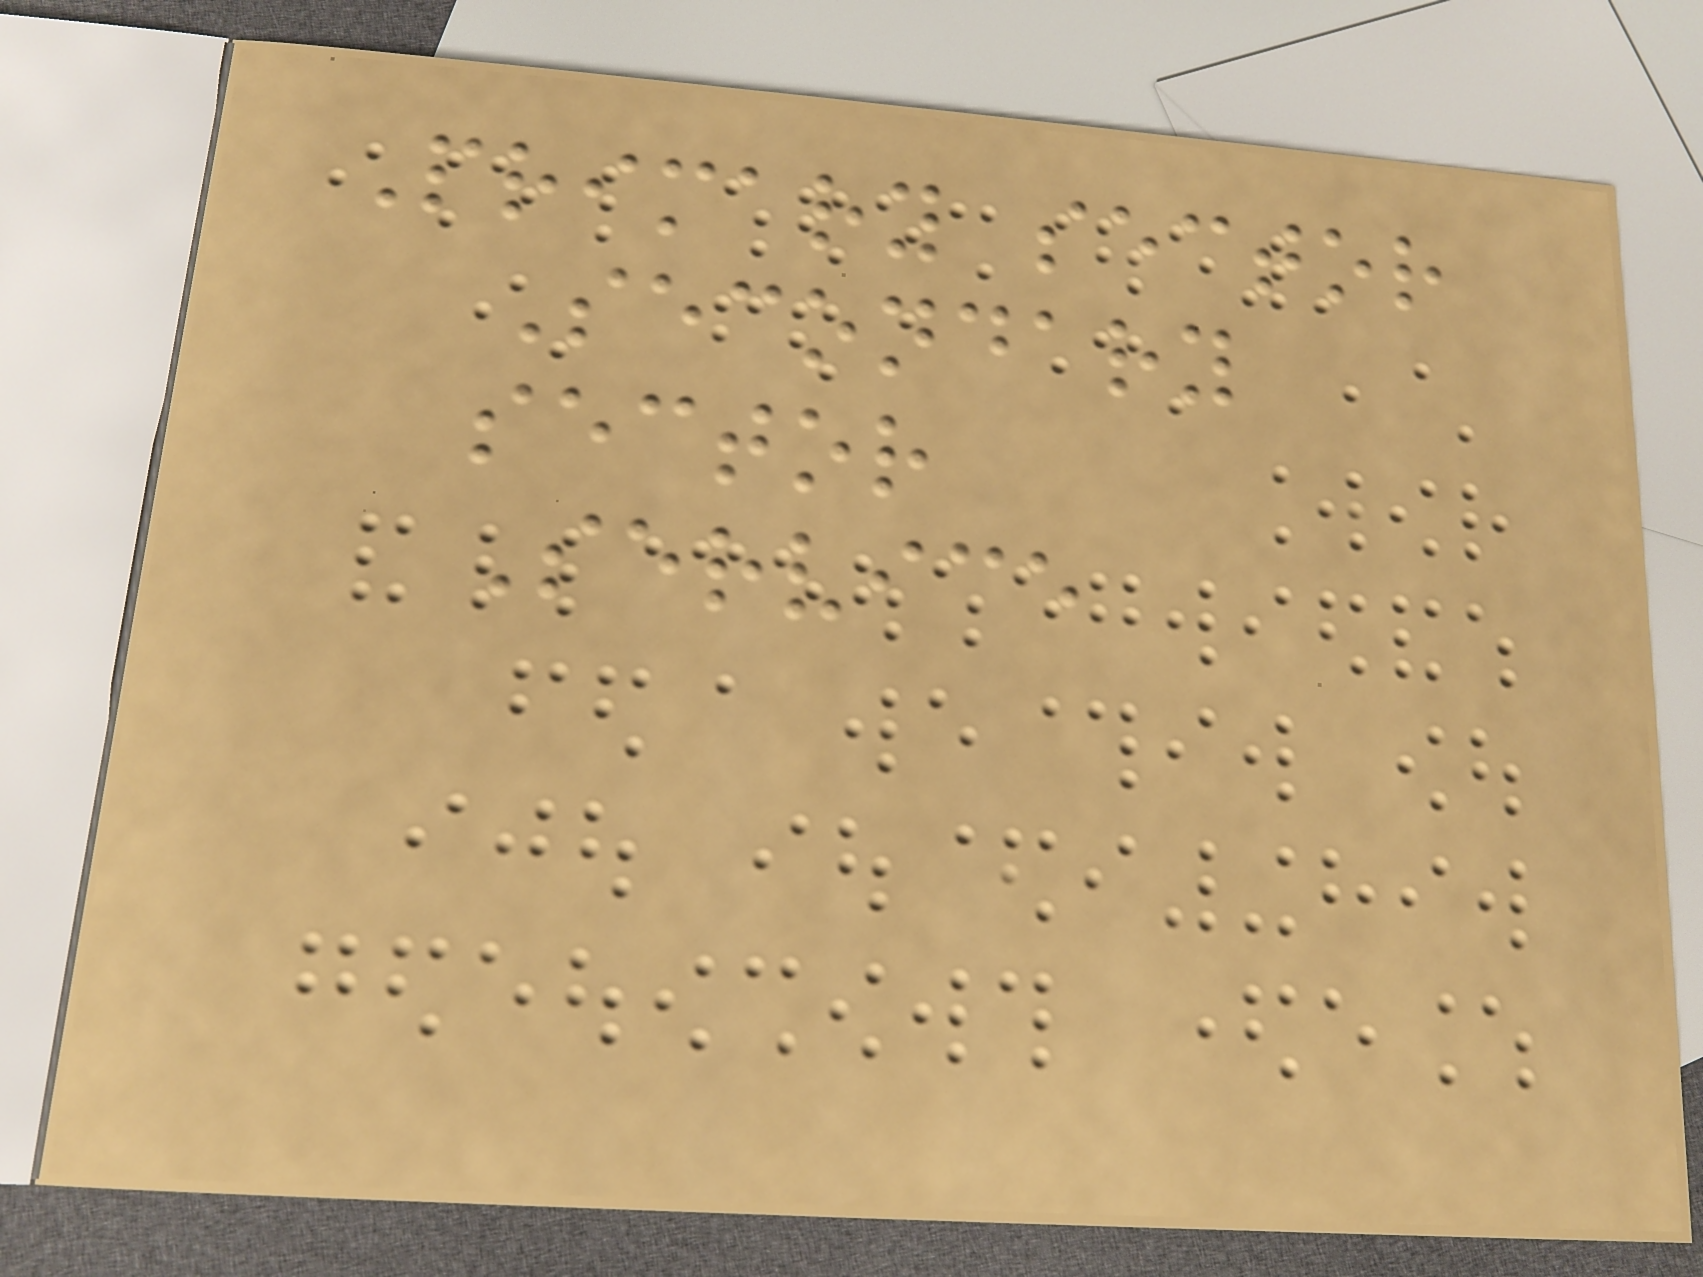Primary sector
Secondary
sector
Service
